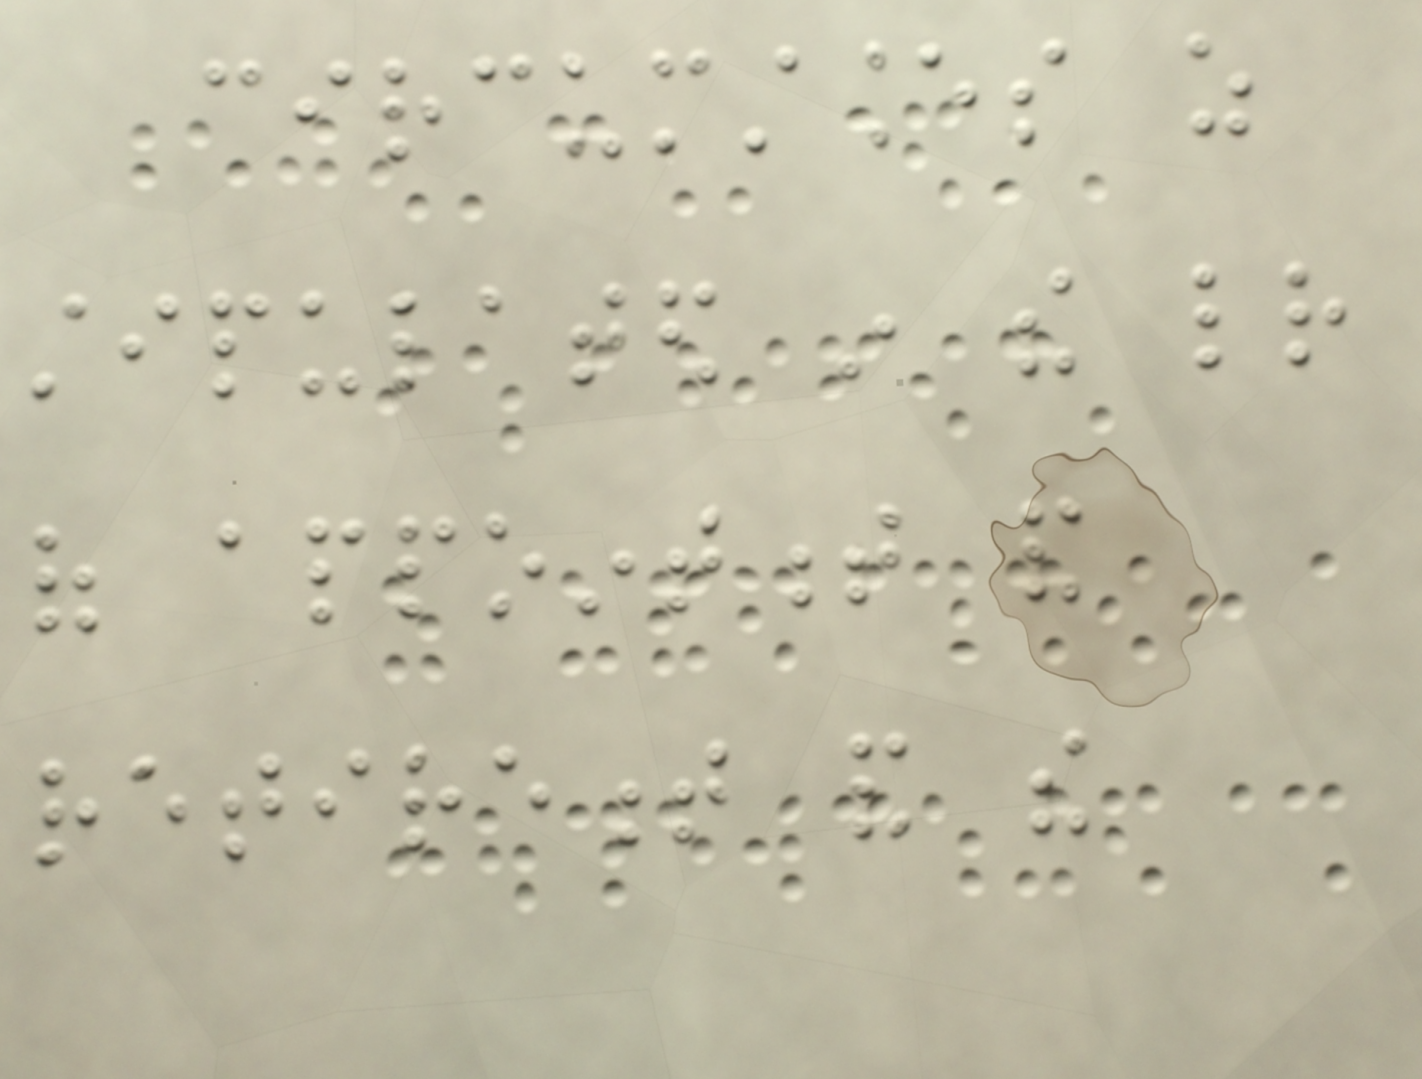circumstances as
stipulated in the letter
of appointment and
retirement and the
